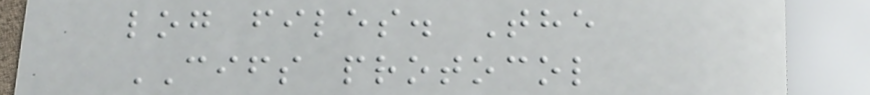log files. The
CIFS protocol
